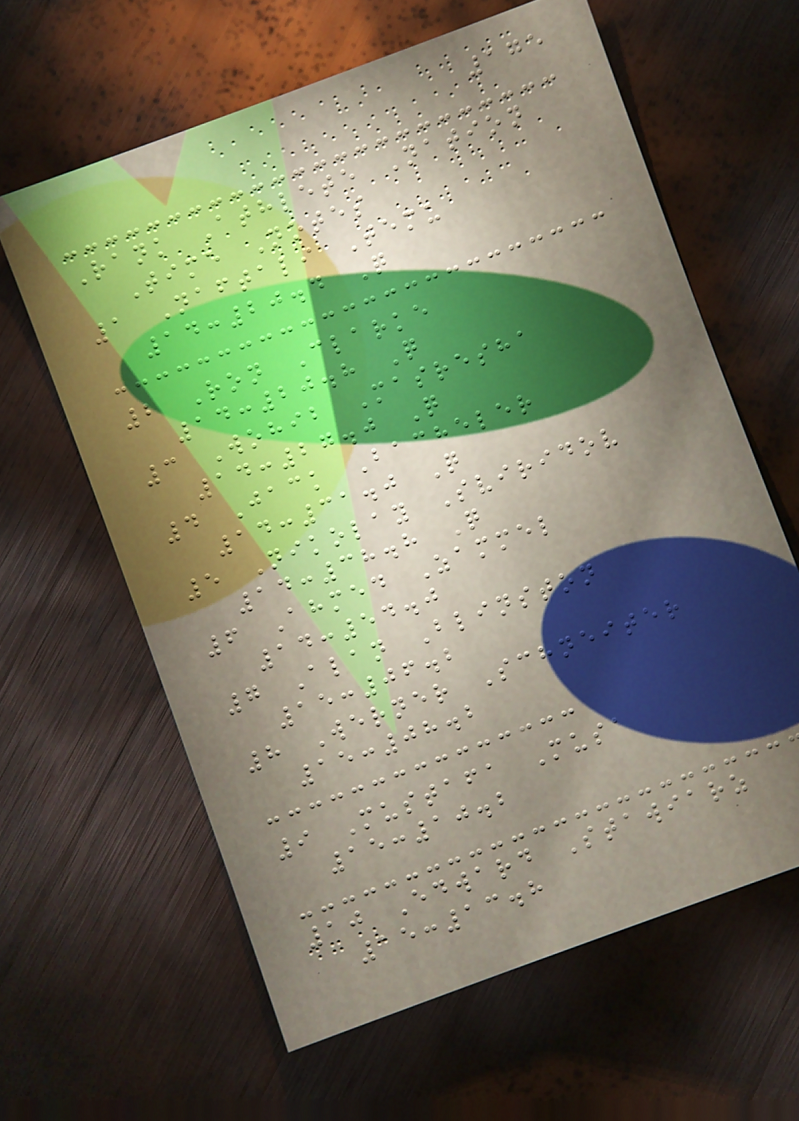175
Rank Athlete Nation
Time Notes
1 Naftali Temu
14:20.4 Q
2 Ron Clarke
14:20.8 Q
3 Wohib Masresha
14:27.0 Q
4 Jack Bacheler
14:31.0 Q
5 Nikolay Sviridov
14:38.8 Q
6 Ahmed Zammel
14:54.0
7 Alan Blinston
15:06.2
8 Werner Schneiter
15:08.2
9 Mustafa Musa
15:10.2
10 Edward Stawiarz
15:13.8
